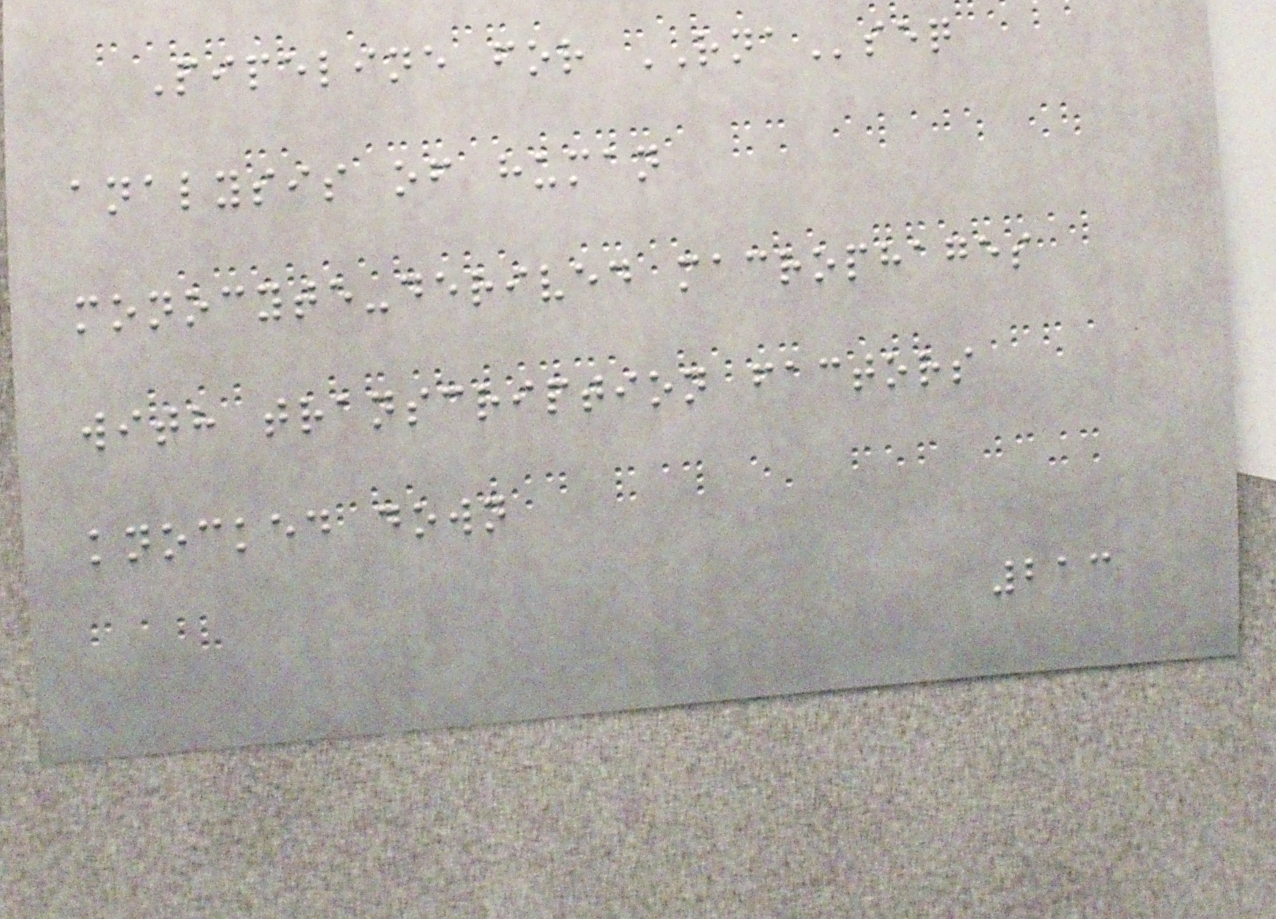Pipeline for RNAseq
analysis of human
monocyte-derived macrophages
with transcription factors
knocked down
213
